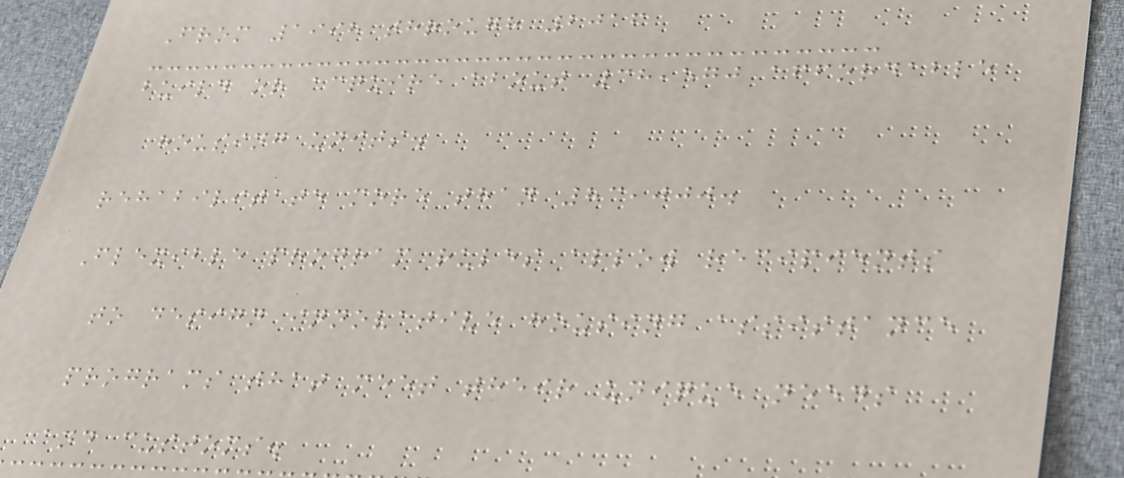From 1998 through 2016
build or acquire about 38,570 affordable
housing units.
rehabilitate more than 83,000.
Flexible program rules allow recipients
to design innovative housing assistance
programs that meet their unique needs
and customs.
